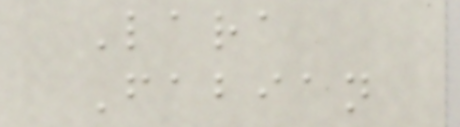Lara
Fabian
